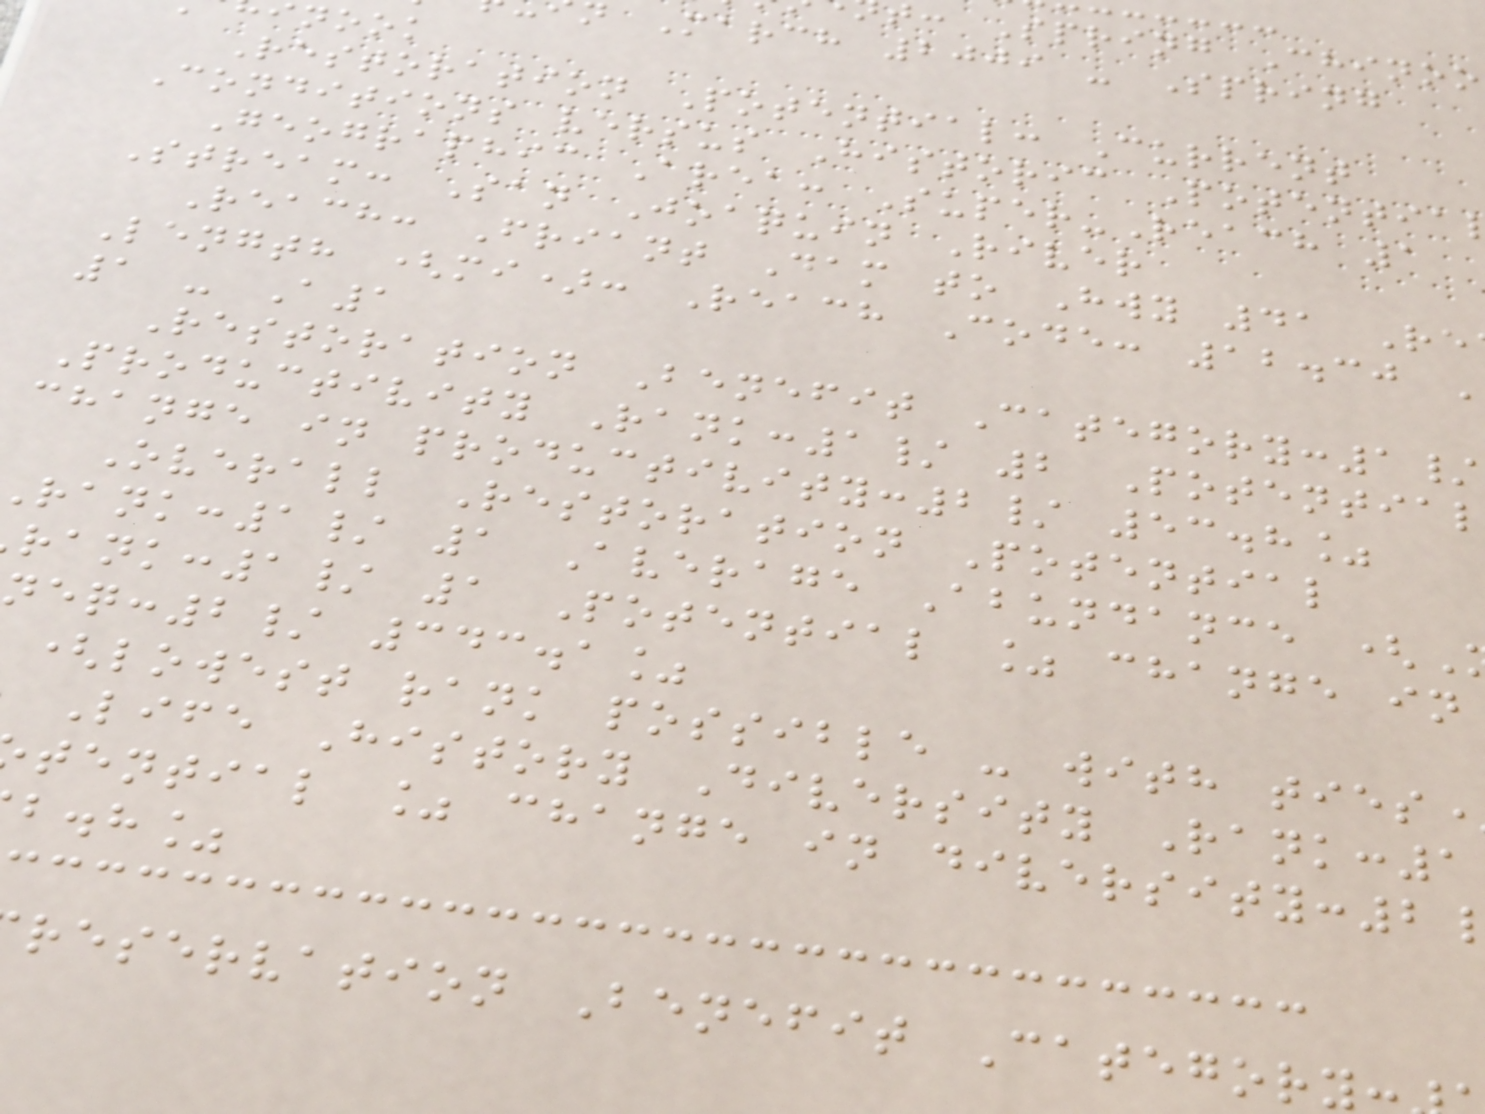: Spring Chinoo
March 2009 - Spring
nook
Restoration Potential: Current
Conditions versus Historic Potentia
Geographic Area: Super-Reach 1
Stream: San Joaquin River
Reach: Friant Dam to Hwy 41 Re
Length (mi): Reach Code: 12.30
1 - A1
Restoration Benefit Category:1/
Productivity Rank:1/ 2 Potential
change in productivity:2/ 53.8%
Overall Restoration Potential
rank:1/ 1 Average Abundance (
rank:1/ 1 Potential % change in
neq:2/ 343.1%
(lowest rank possible - with ties
Life History Diversity Rank:1
tential % change in diversity:2
b.h%
reservation Benefit Category
